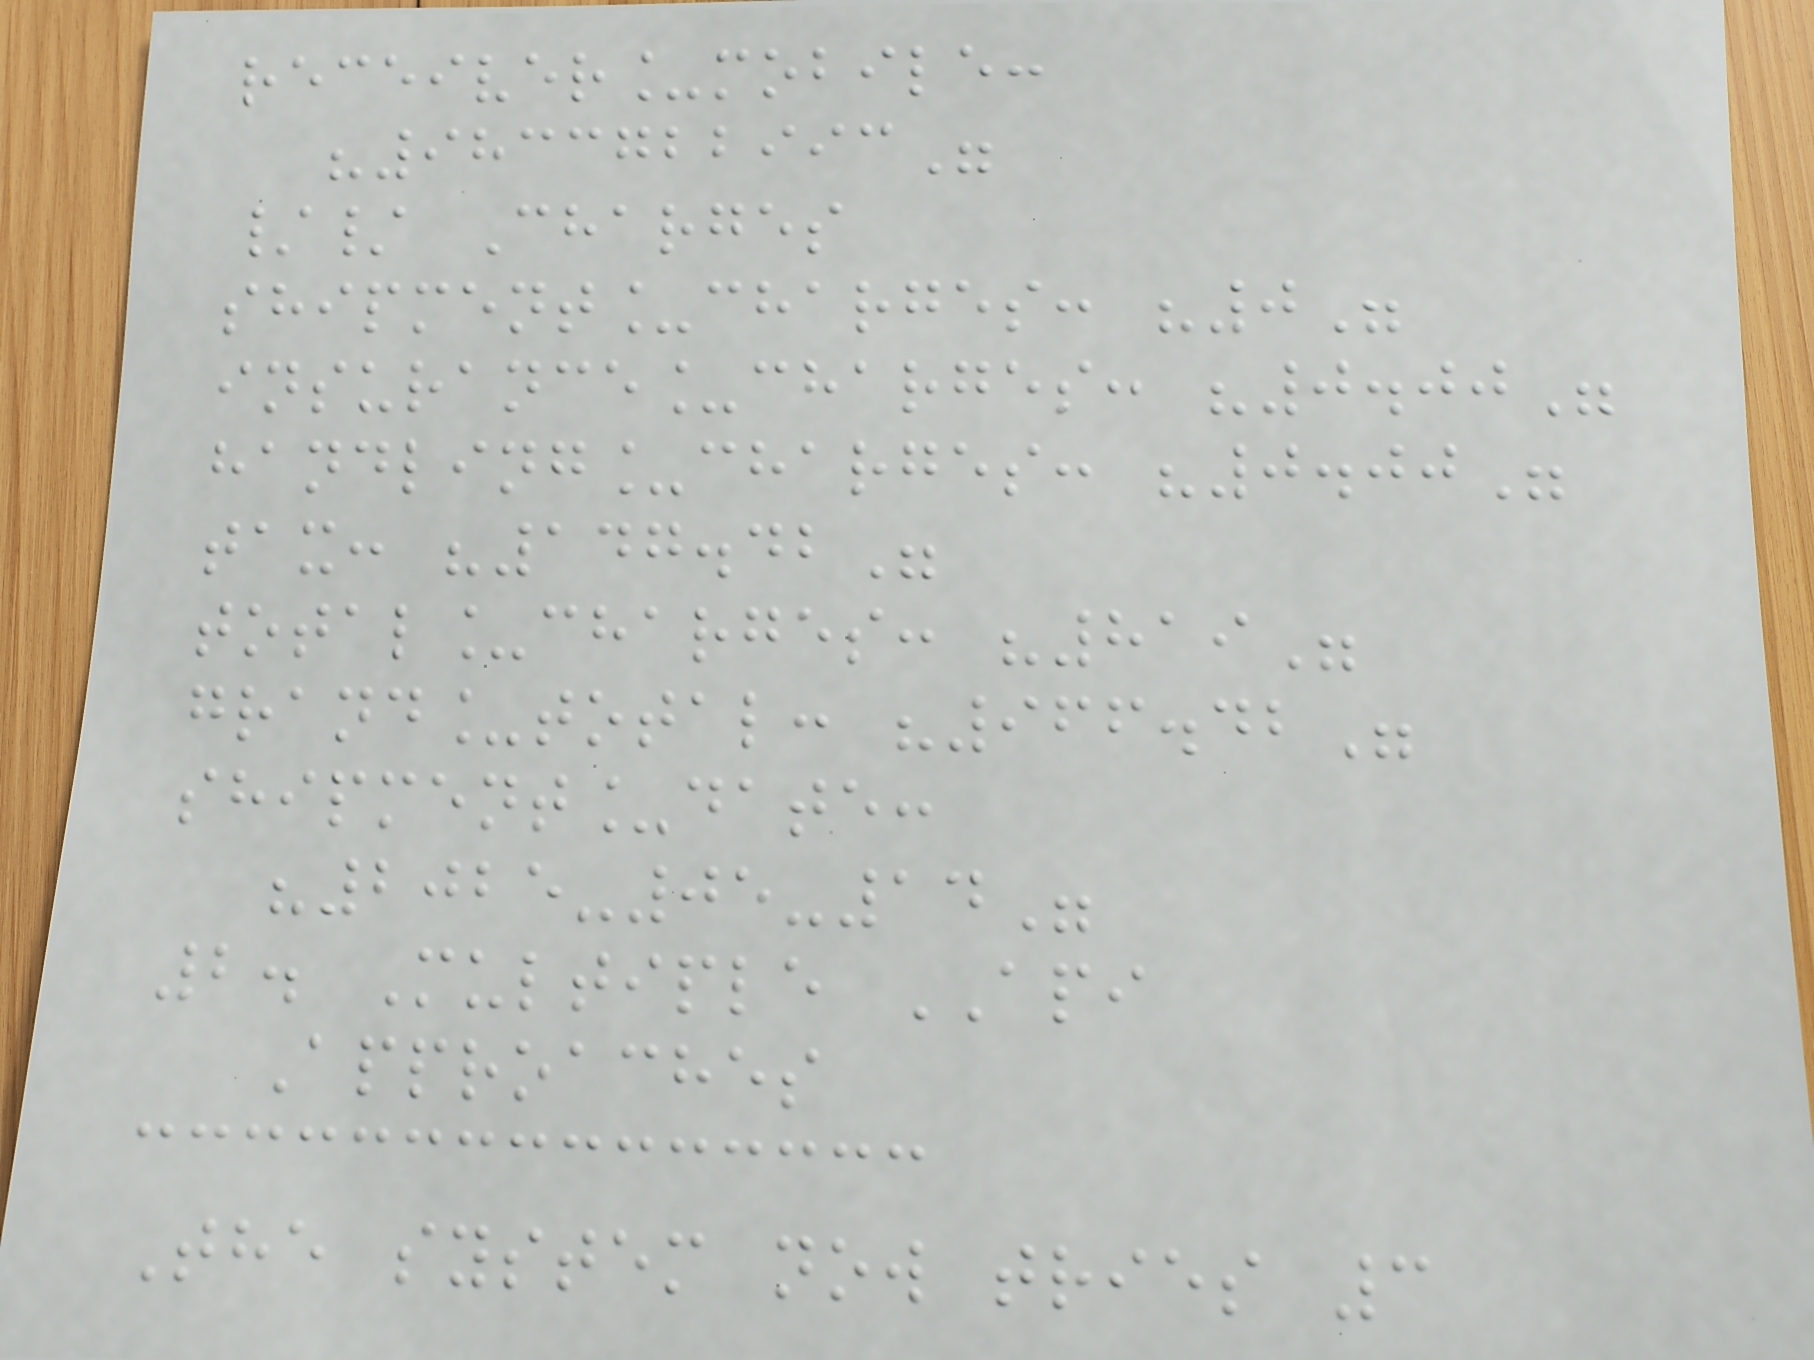receiver_mobile:
"9833722993"
// Charges
shipment_charges: "0"
insurance_charges: "0.00"
handling_charges: "0.00"
tax: "147.42"
total_charges: "819"
grand_total: "966.42"
shipment_date:
"2025-05-14"
2. Multiple API
Approaches
The system now tries 3
